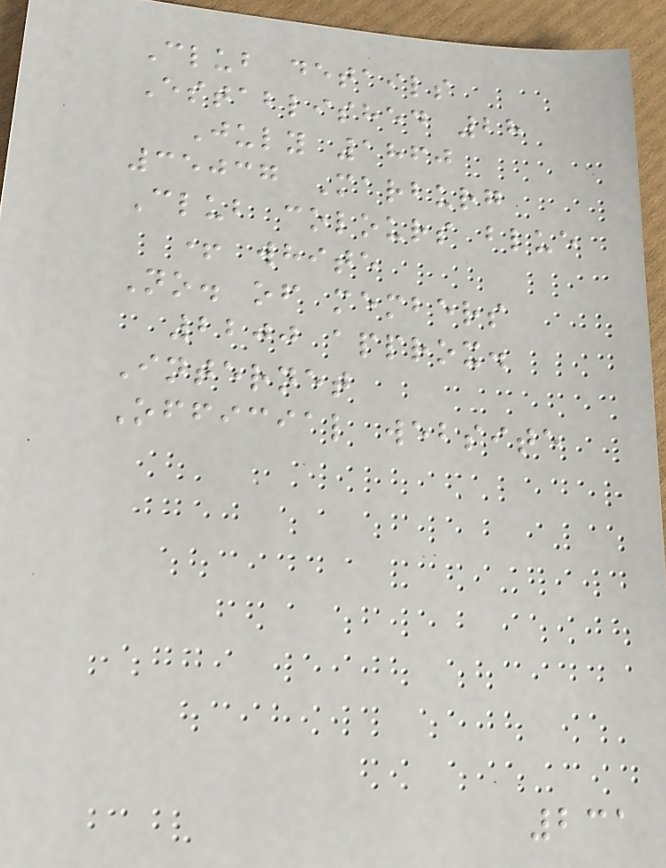Club details
Established 28
July 1860
35037 Marburg
Club colours blue
+ white
No. of members
2200 approx.
Internet
Official website
231
